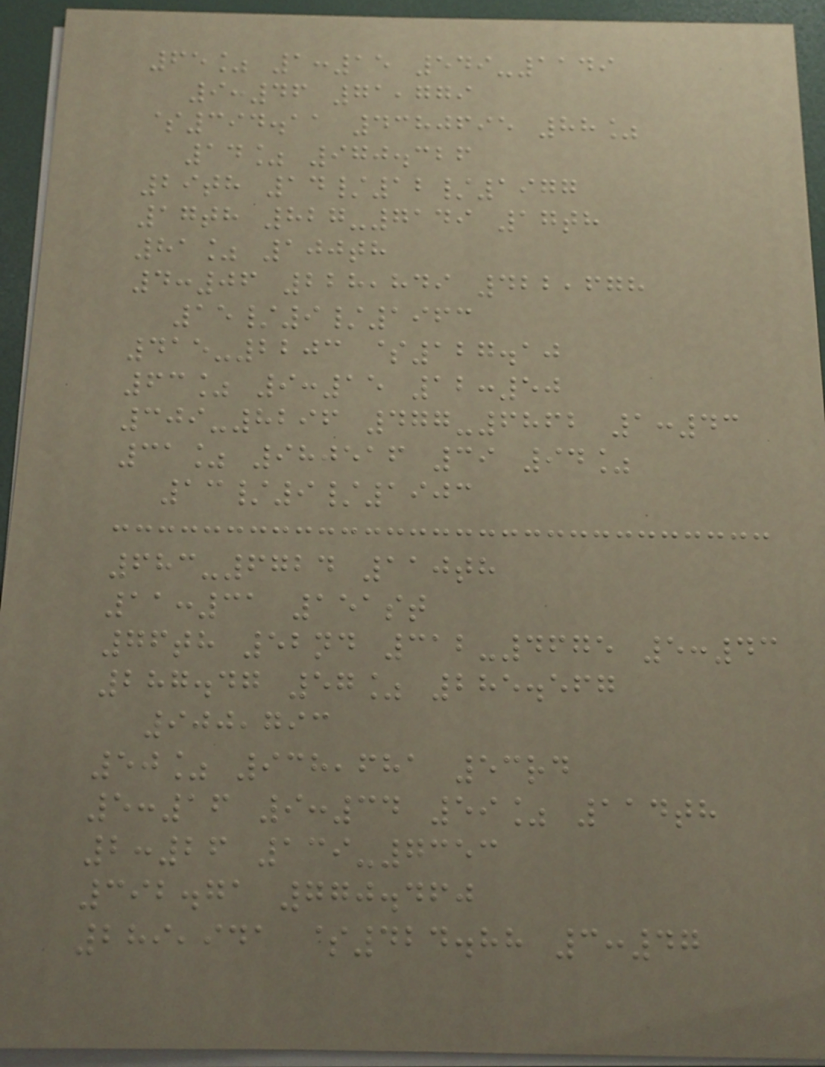65% 1:15 549-1149
9:46 71,779
$394.11 4380695 88%
14% 970.326
29th 14/12/1977
17th 827-7149 17th
81% 100th
4:06 228,849 422,678
15/9/1963
415-2203 $127.10
63% 9:15 12:50
309-8296 477-6862 1:43
31% 980516 39 94%
13/9/1903
683-6724 110th
11:31 151st
76th 52nd 312-4675 5:43
287.47 57% 285.567
900,793
50% 938,681 53rd
5:16 9:34 59% 114th
2:26 139-7353
392.71 770.460
289,941 $424.88 3:47
